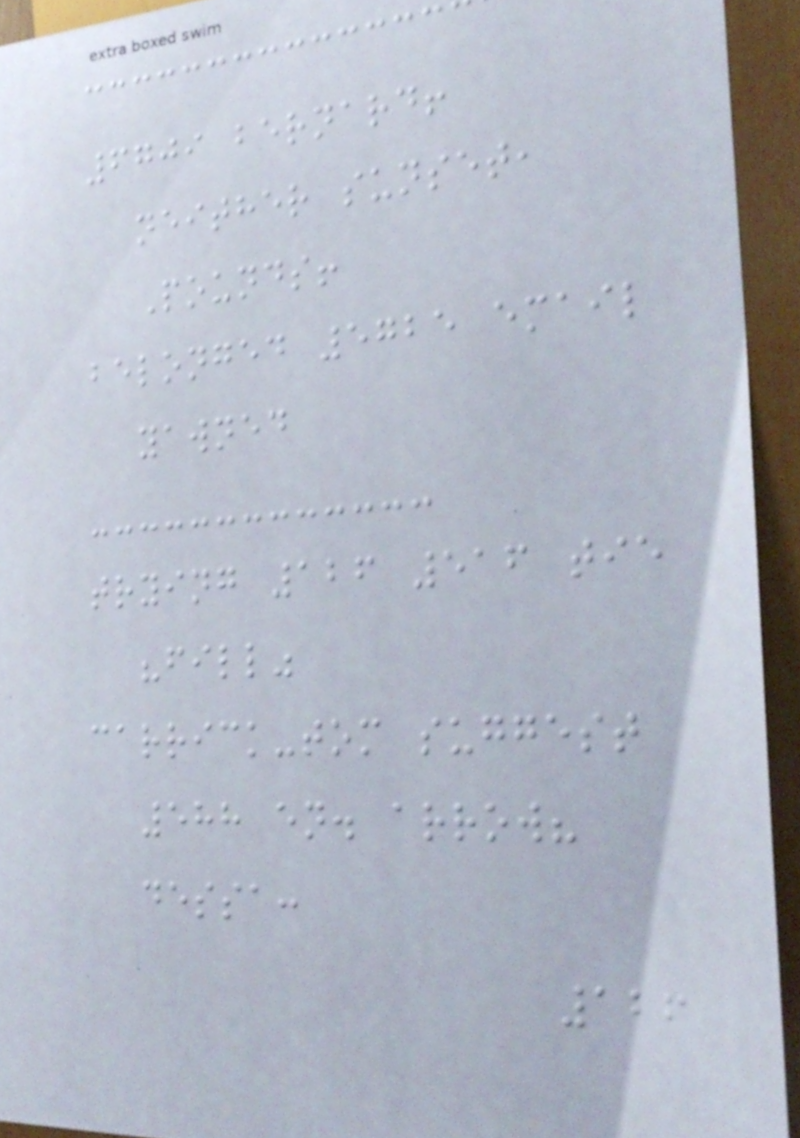6709 bernard!
neither sunset,
Pounds!
belonged 5725 email
yawned
trying 126 516 tie
"fill"
carrick-tom suggest
588 en. arrow?
dessa:
126
